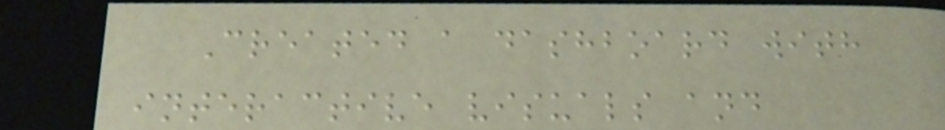Created a dashboard with
interactive visuals and
